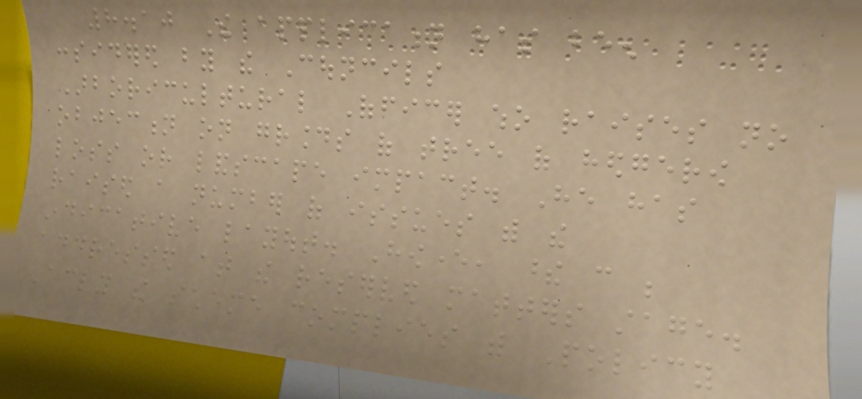8.10 The application has been
considered by the Councils
Arboricultural Officer who raises no
objection on grounds of tree of hedgerow
loss or landscape impact. He has
raised a number of issues with the
indicative layout. However, these can be
addressed at the reserved matters stage.
Accordingly the scheme complies with Policy
